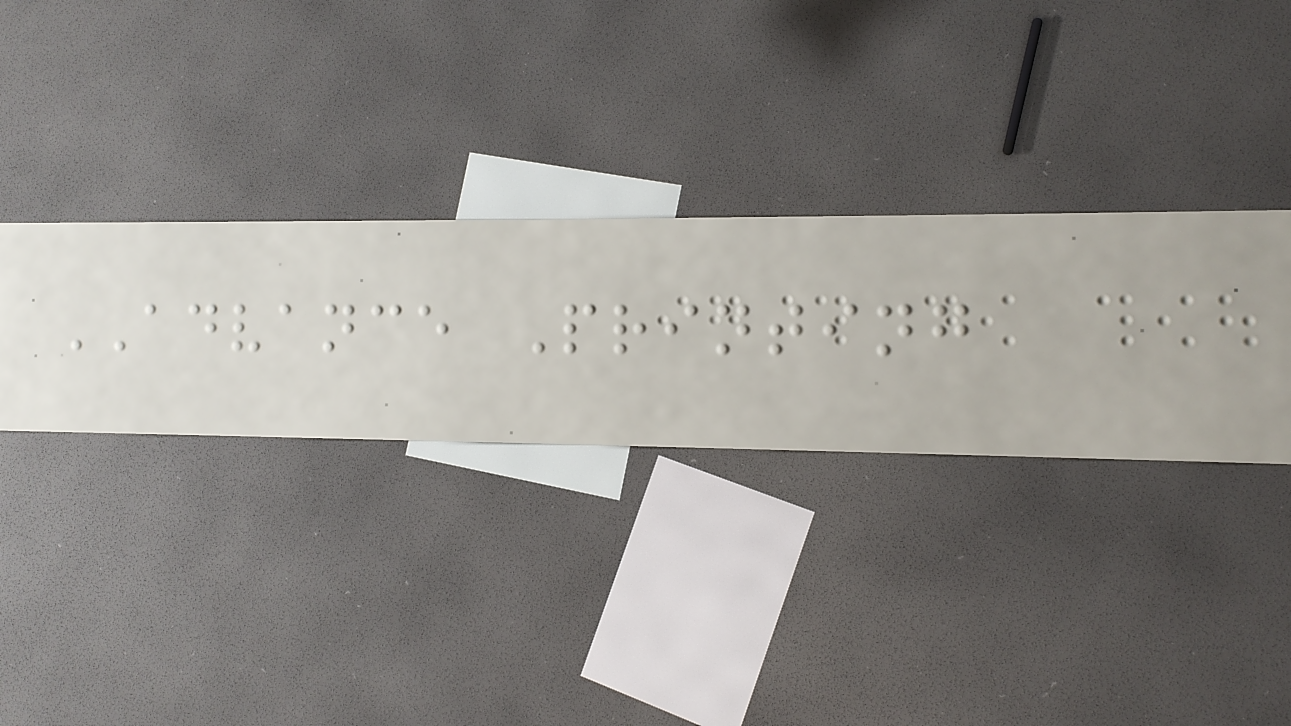ADVANCE Printing
